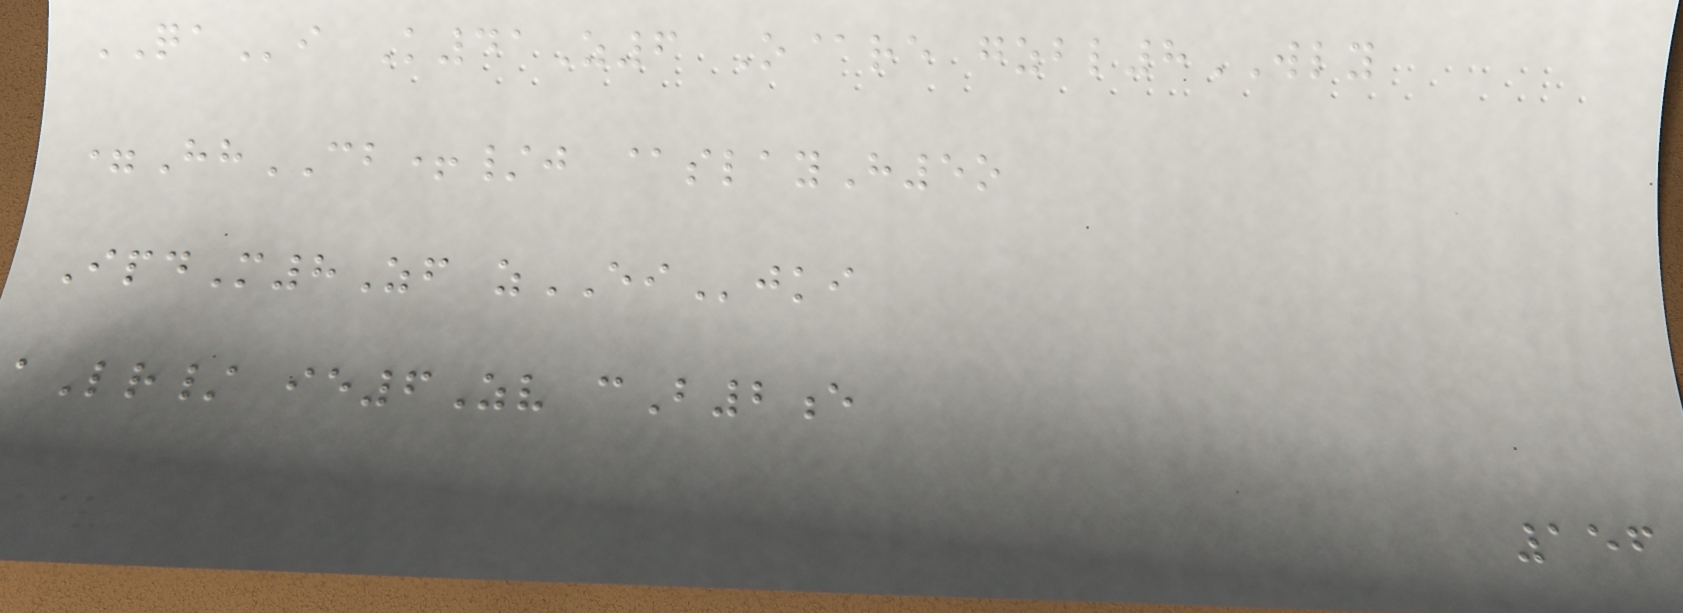QAi K41Z6 O@re gzbl8WLY
=HhCB+/j @slayH5o
IpdM8Zf zEIjki
aLr/ ie6Zv cB2e
156
